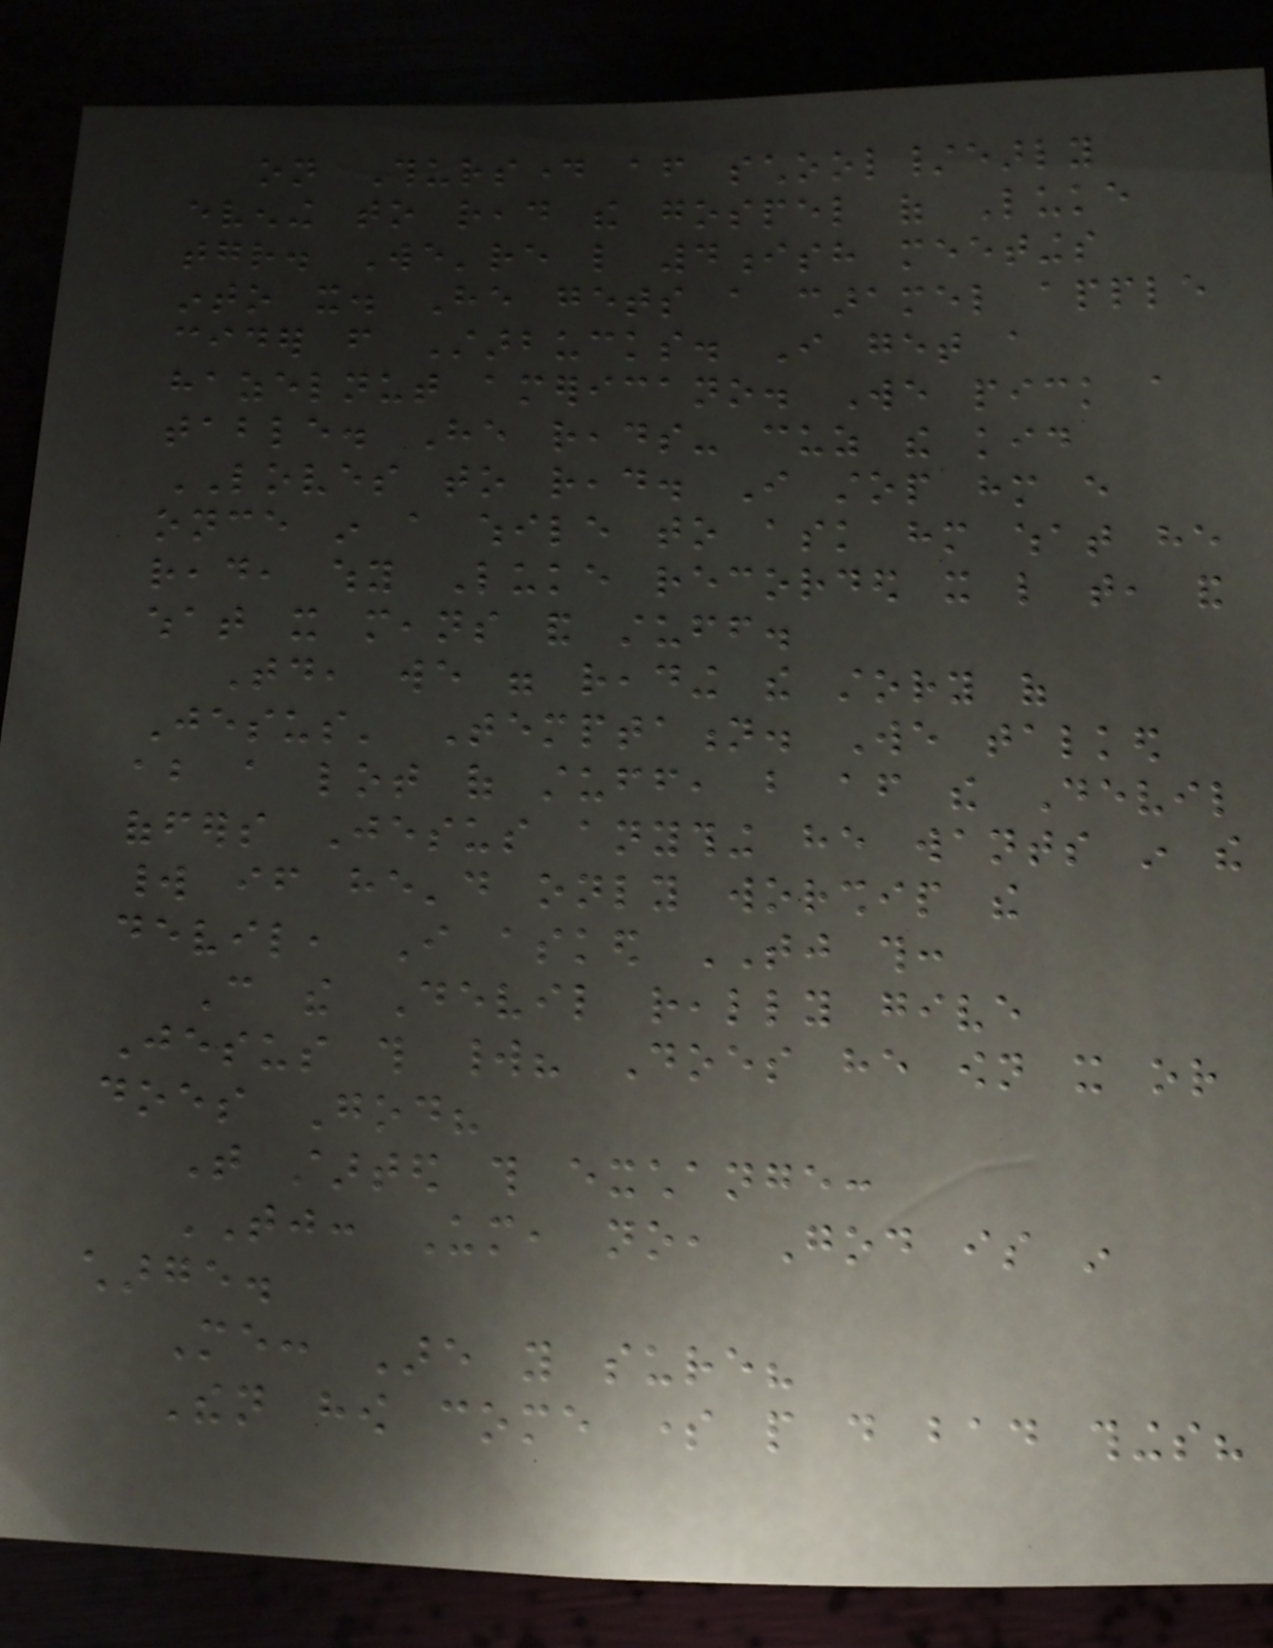on Thursday after school/early
evening to read the gospel of Luke
together. We're like 4ish meetings
into it. He gets a caramel apple
cider from Starbucks. I get a
hazelnut americano. We pick a
table. He reads- cuz the kid
LOVES to read. I stop him every
once in a while to ask him what he
read, why Luke recorded it like that, and
what it means and stuff.
Today, we were reading the story of
Jesus' Temptation. We talked
about a lot of stuff, but after the Devil
offers Jesus anything he wants in the
world if he'd only worship the
devil, I asked TJ this:
Can the Devil really give
Jesus this world? Does he own it or
does God?
That started this exchange:
TJ: Um, no, God is in
charge.
Me: Are you sure?
Then how come some people do bad things?
